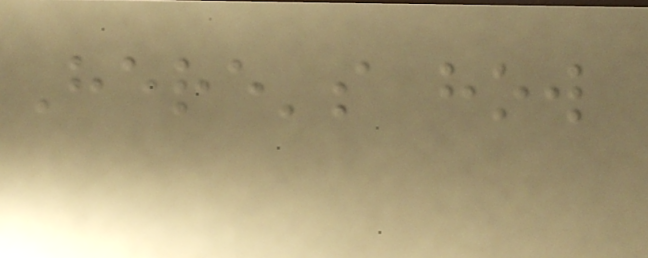Here's how
